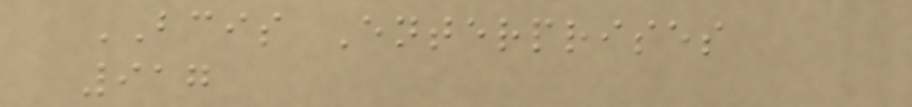BCIS Enterprises
917
